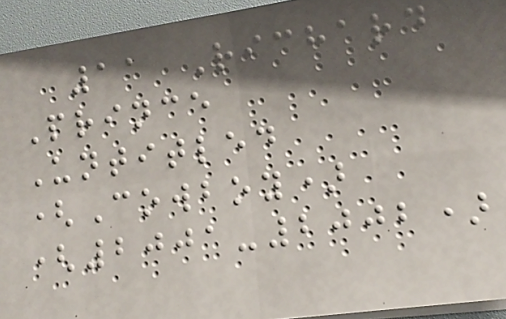11 Richard
Prince
Untitled
(Cowboy)
(2001-2002)
